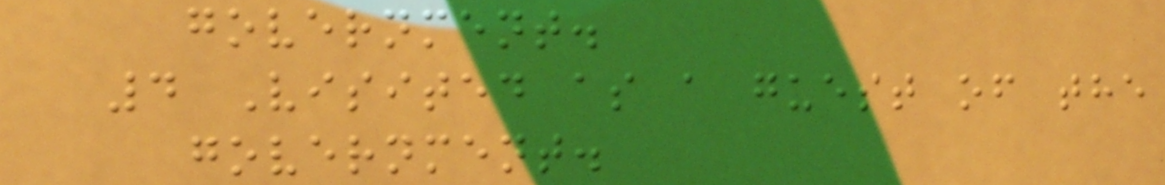government.
4 Visited as a guest of the
government.
